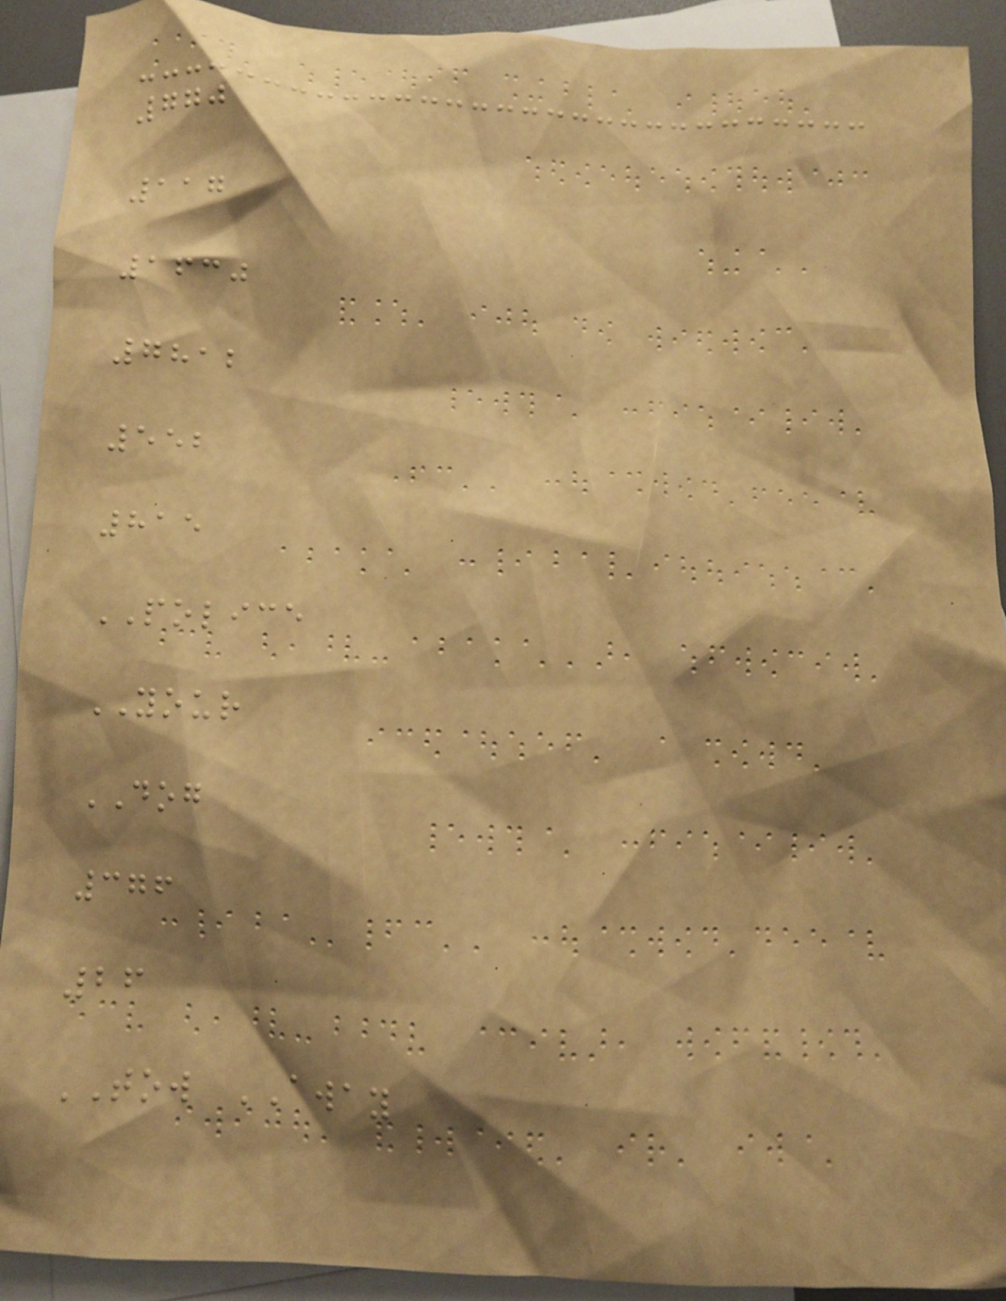770
117
1630
7812
552
815
POLICE
YOUR
DOG
376
26
TOW AWAY
